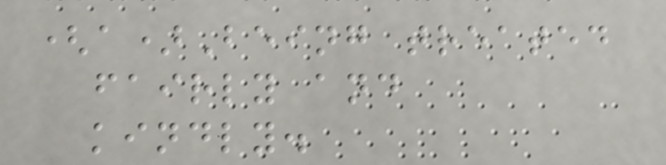(a)Being treated
fairly and
kindly.
